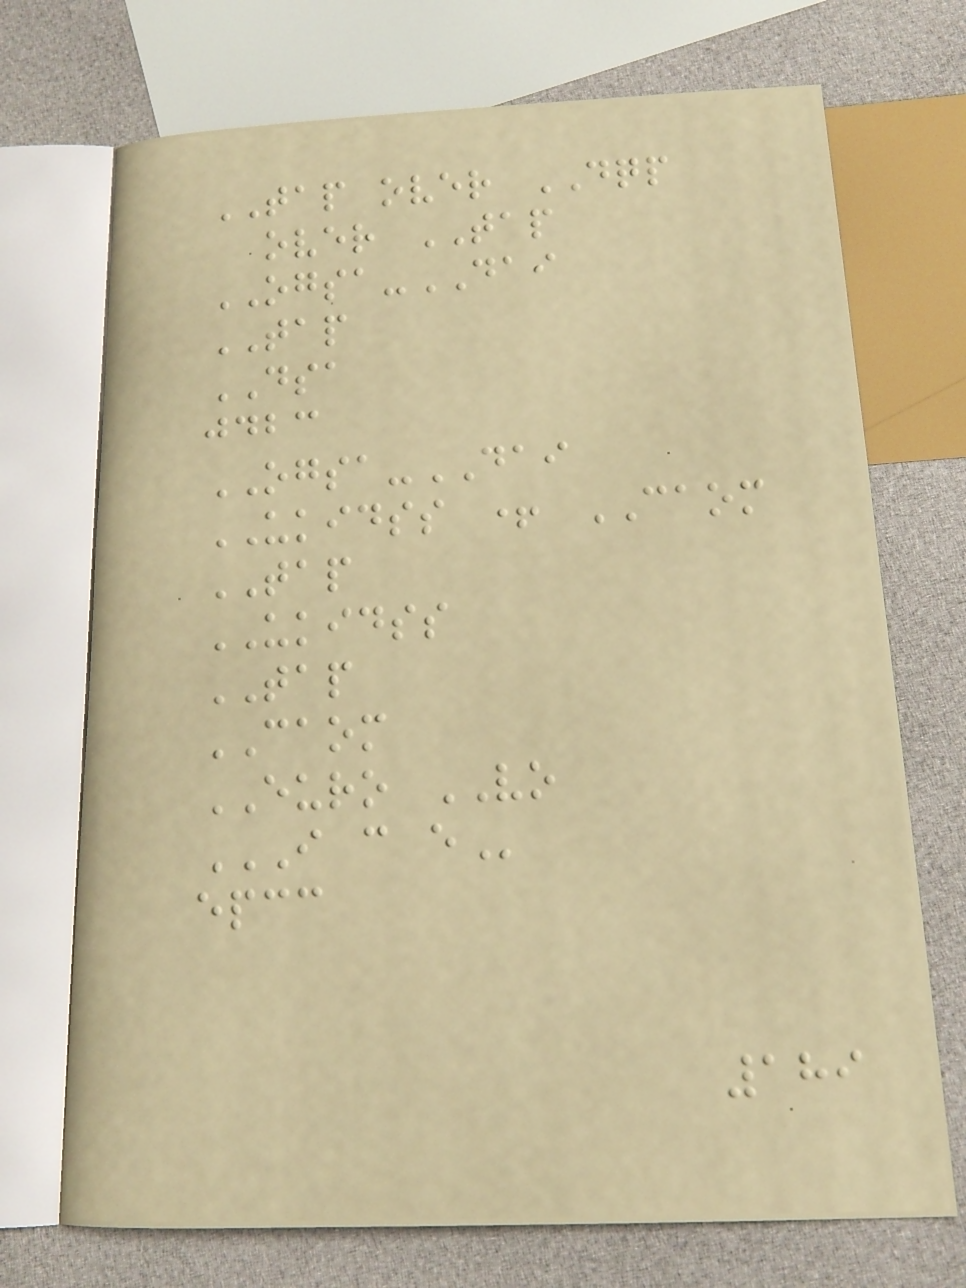TAP over DQP
over TAP
OGSA-DAI
TAP
DSA
jdbc
OGSA-DAI
UKIDSS + CAOM
TAP
UKIDSS
TAP
CAOM
EURO VO
I C E
epcc
189
